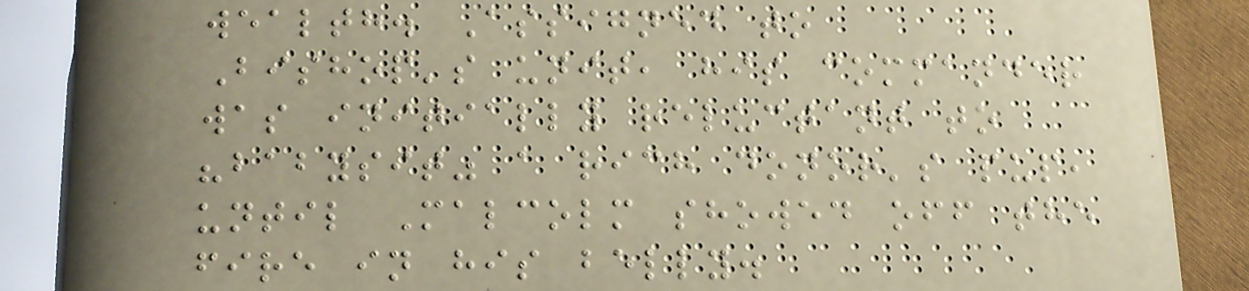wealth. Assigned to
Bishop's unit, his commander
was initially reluctant to
"babysit" a rich donor's pup,
until Malcolm showed off the
fire in his belly.
